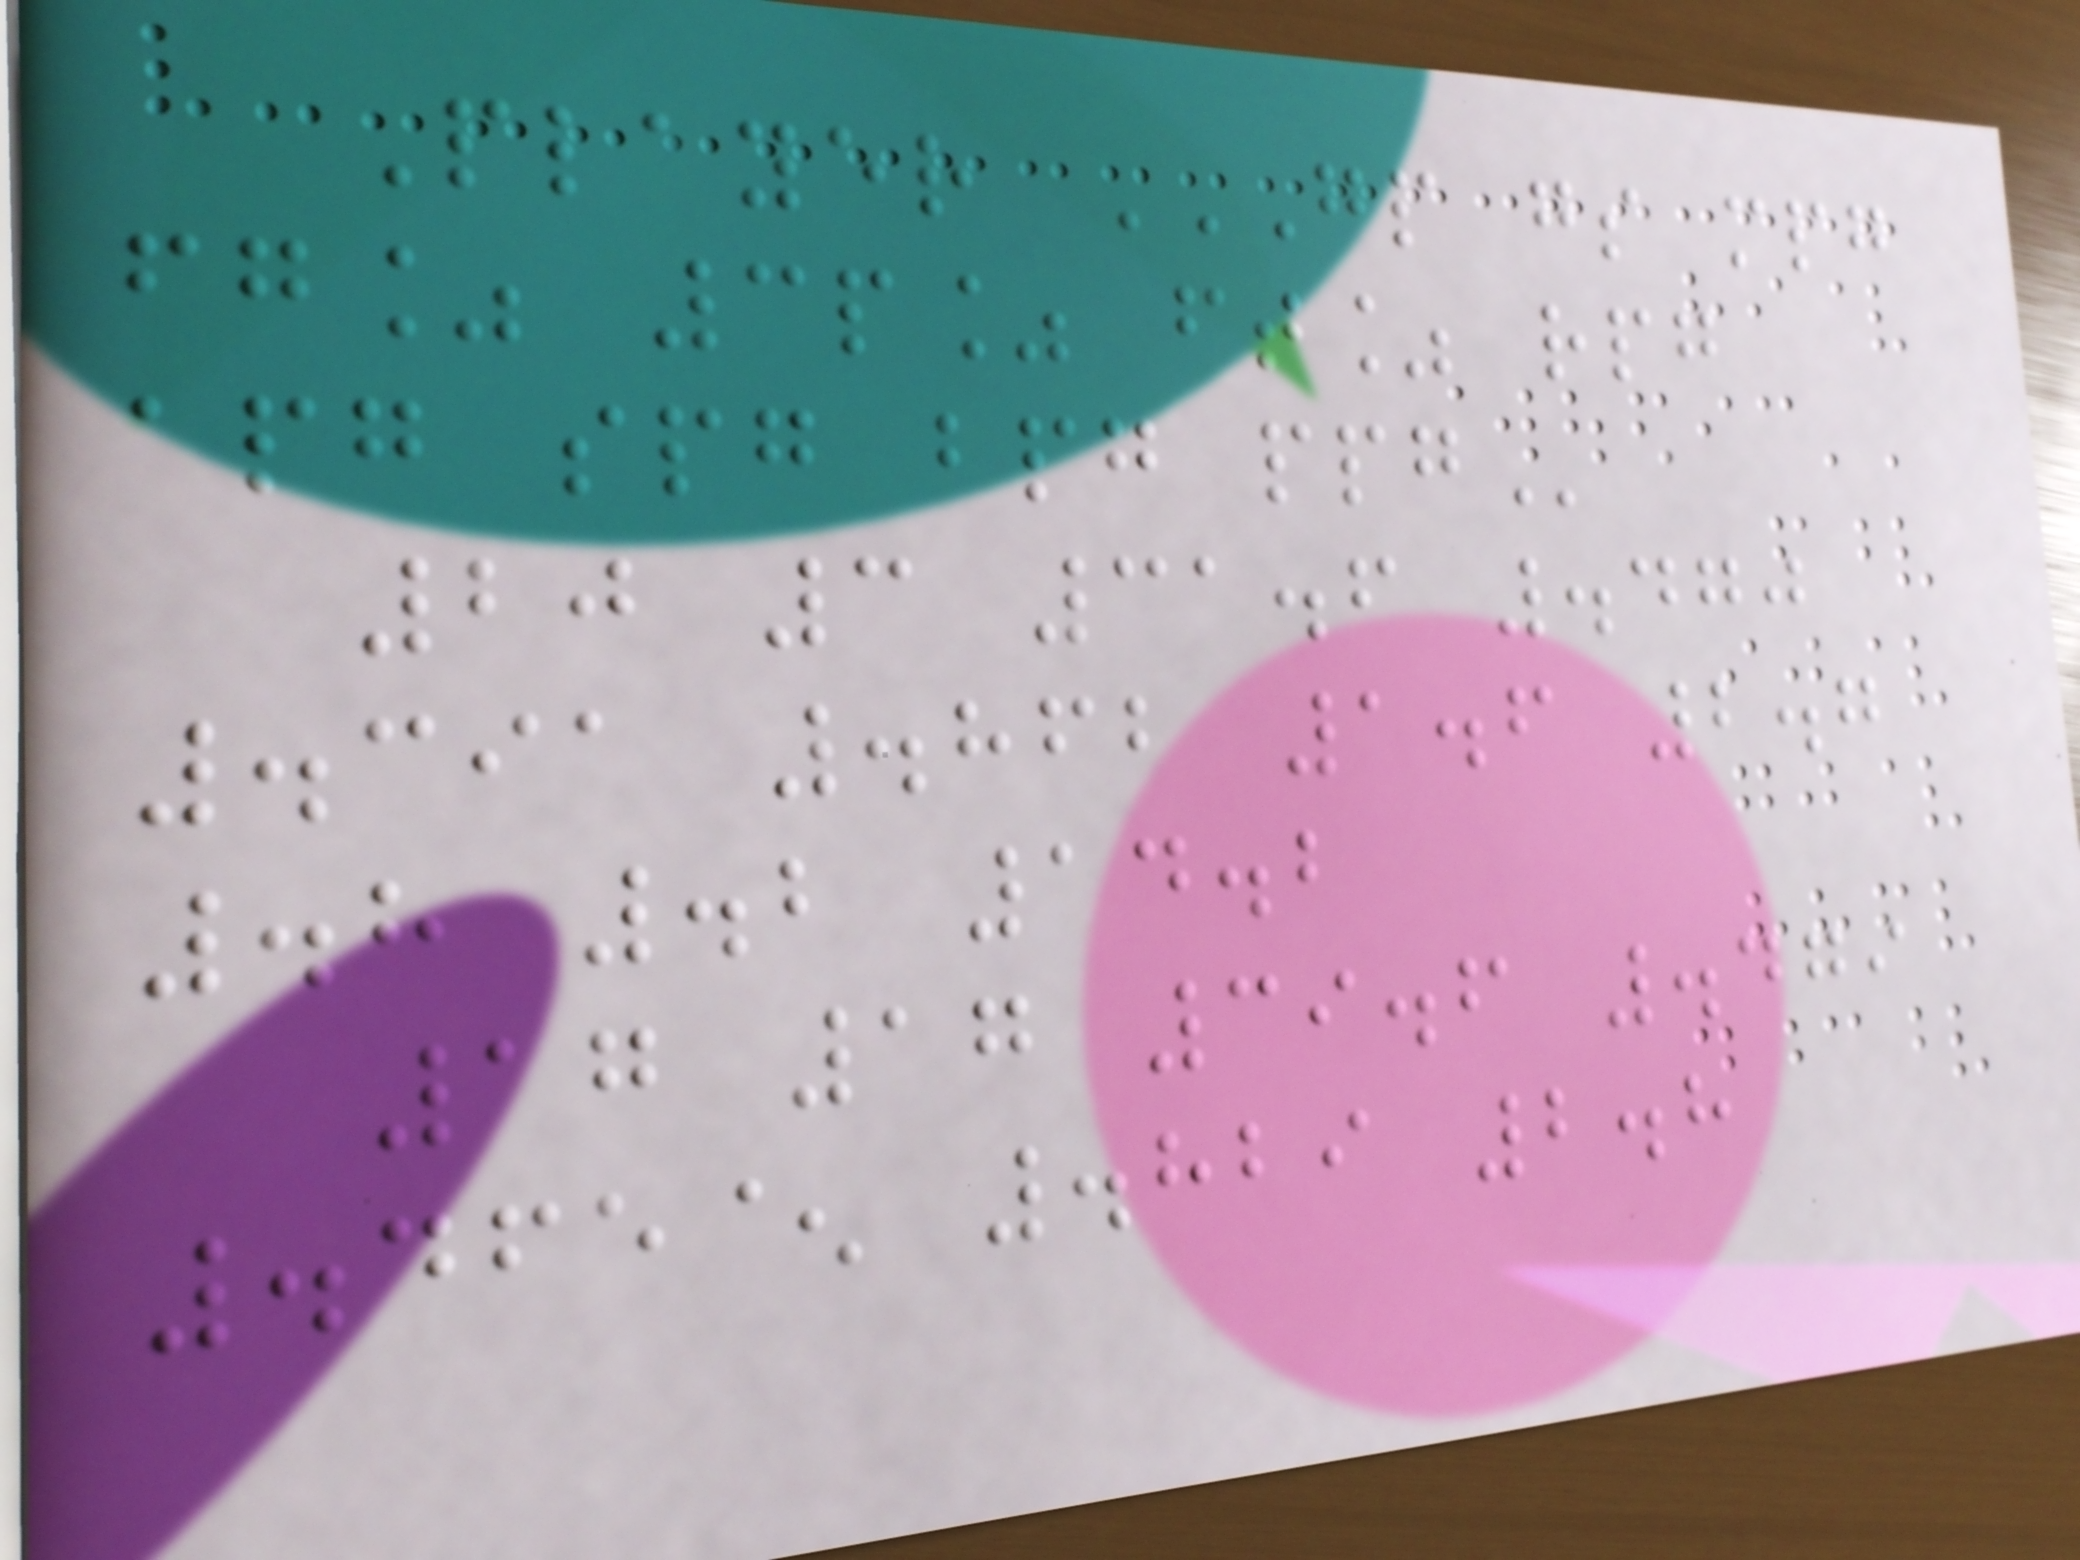Player GP GS MPG
FG% 3P% FT% RPG
APG SPG BPG PPG
20 3 31.6 .470
.391 .862 1.6 2.7
.8 .2 14.2
17 17 39.6 .479
.465^ .829 2.8
